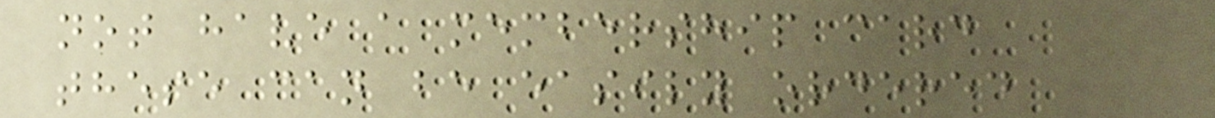not have a membership card
these can be easily ordered
